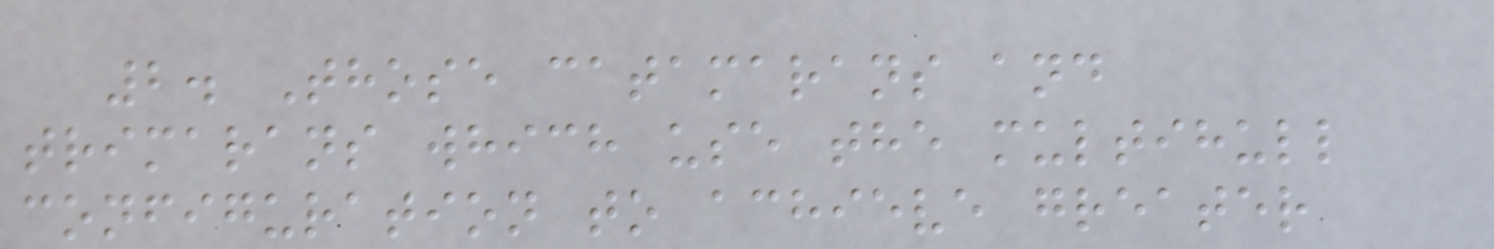2. Those catamarans and
trimarans which use the multihull
configuration to achieve greater
